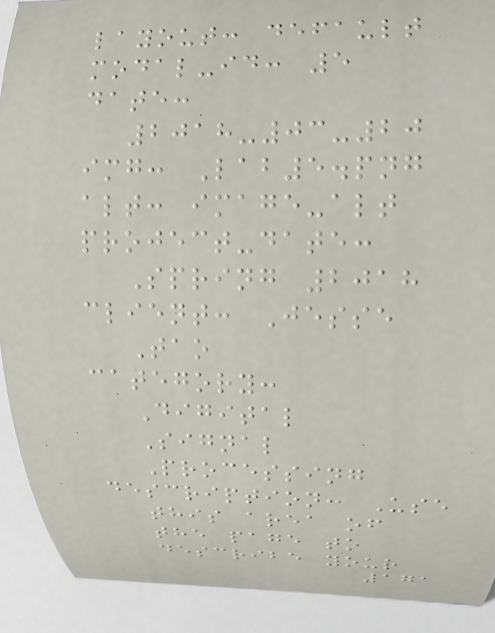layout: default
modal-id: 5
date:
2018-03-20
img: Lab5.png
alt: image-alt
project-date:
Spring 2018
client: Jesse
Tao
category:
Digital
Signal
Processing
description: Use
this area of
the page to
describe your
171
